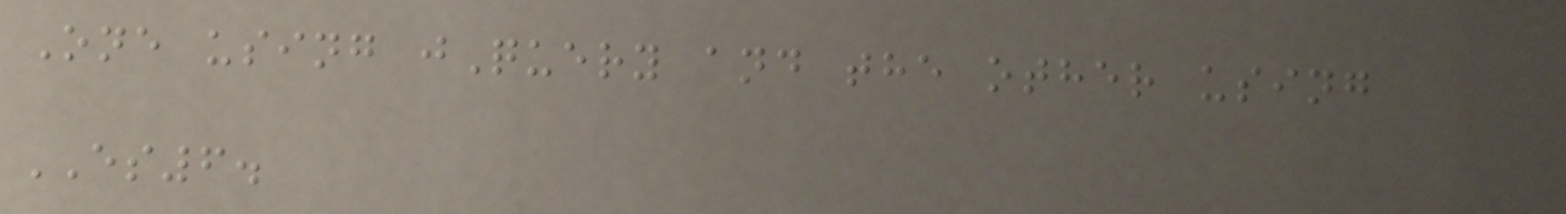One using jQuery and the other using
ES6.
